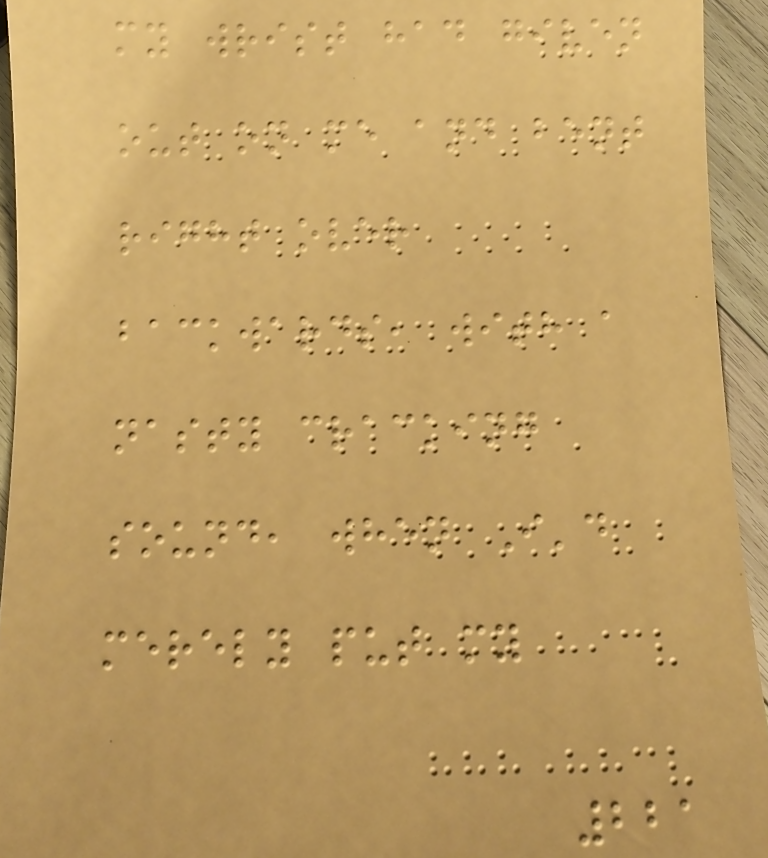my wrist had given
out on me and bent
right over
backwards, with a
nasty cracking
sound, when I'd
merely put my
221
